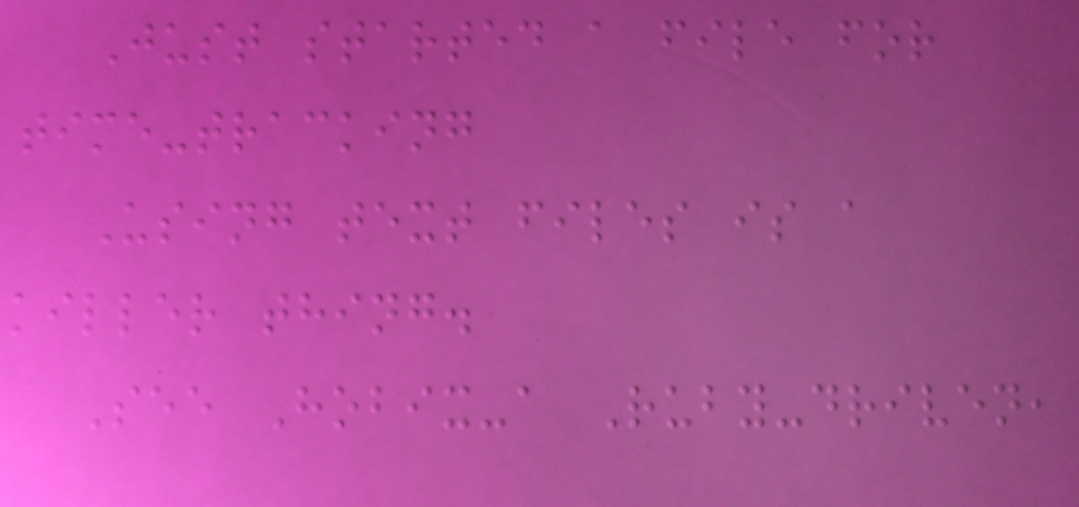Just started a file for
time-tracking
Using text files is a
killer thing.
See Hobix-a Ruby-driven,
